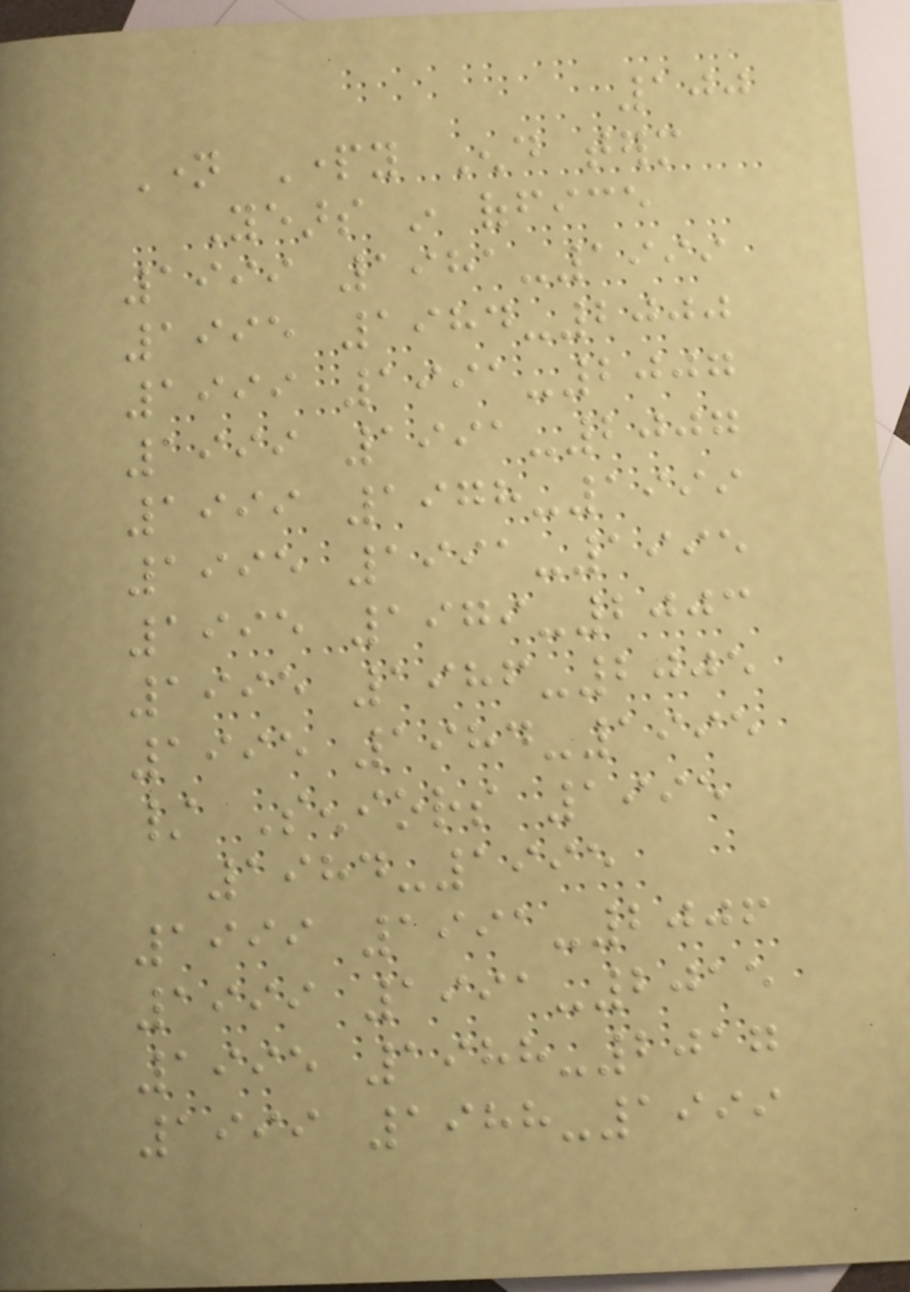100
Name Party End term
Years in office
1999 1981-1999
1995 1984-2000
1999 1991-2007
1999 1991-2007
1999 1978-1999
1995 1991-1995
1995 1979-2003
1995 1986-2005
1995 1984-1995
/ Seniors 1995
1984-1995
1999 1991-2006
1999 1991-2015
1995 1988-2017
1999 1988-1999
